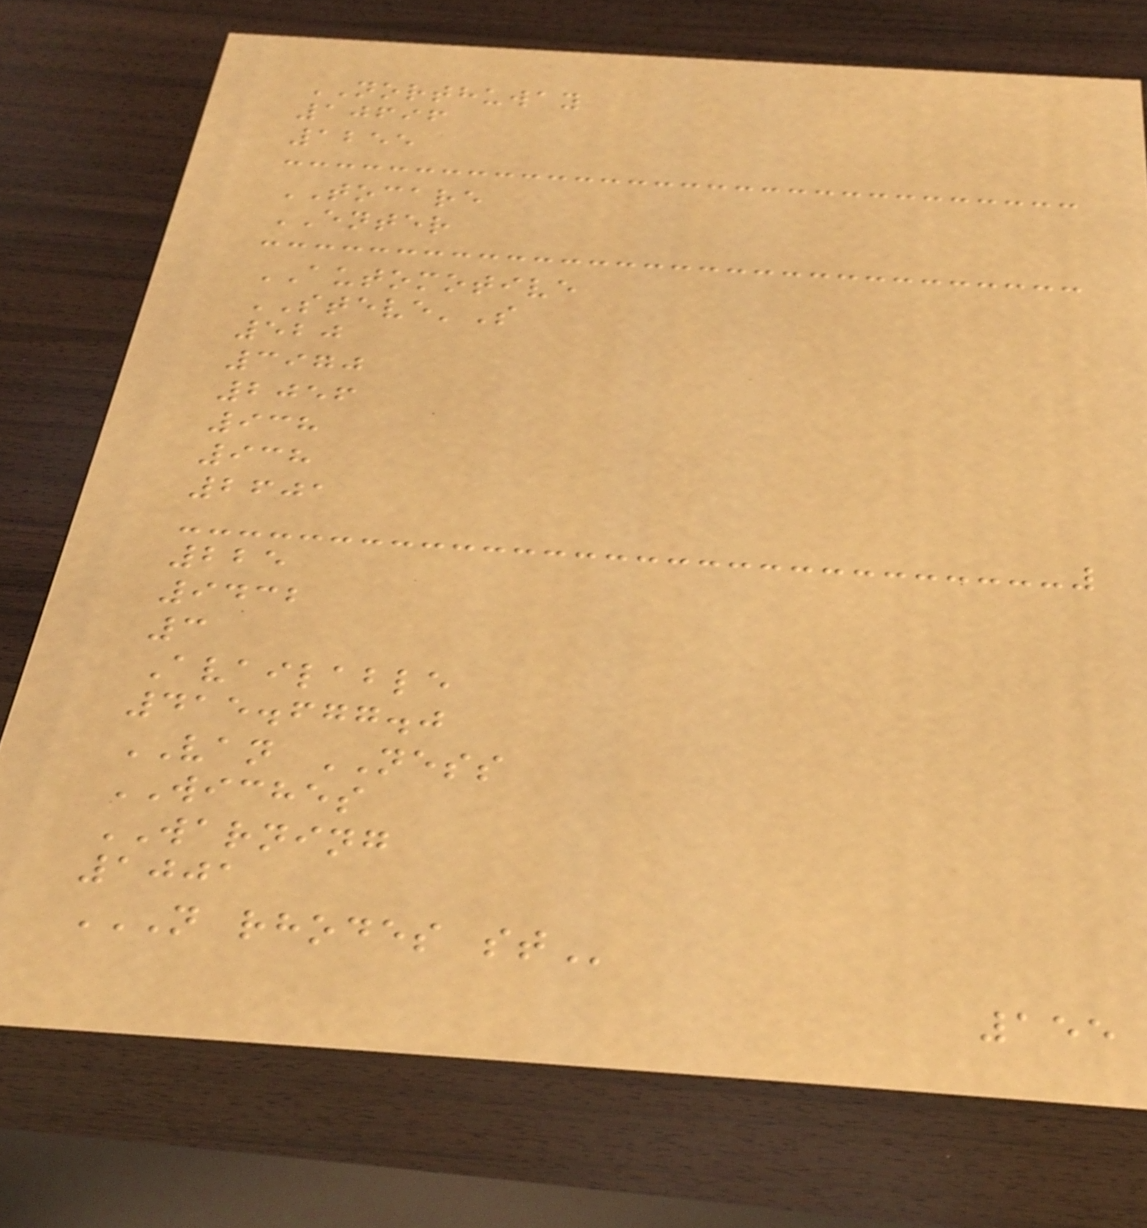NORTHUWAY
10696
1255
TOCARE
ENTER
AUTOMOTIVE
STEVE'S
520
3970
2056
938
938
2601
225
9432
3
Available
415.677.0
VAN NESS
WICHES
WARNING
1001
N RHODES ST
155
